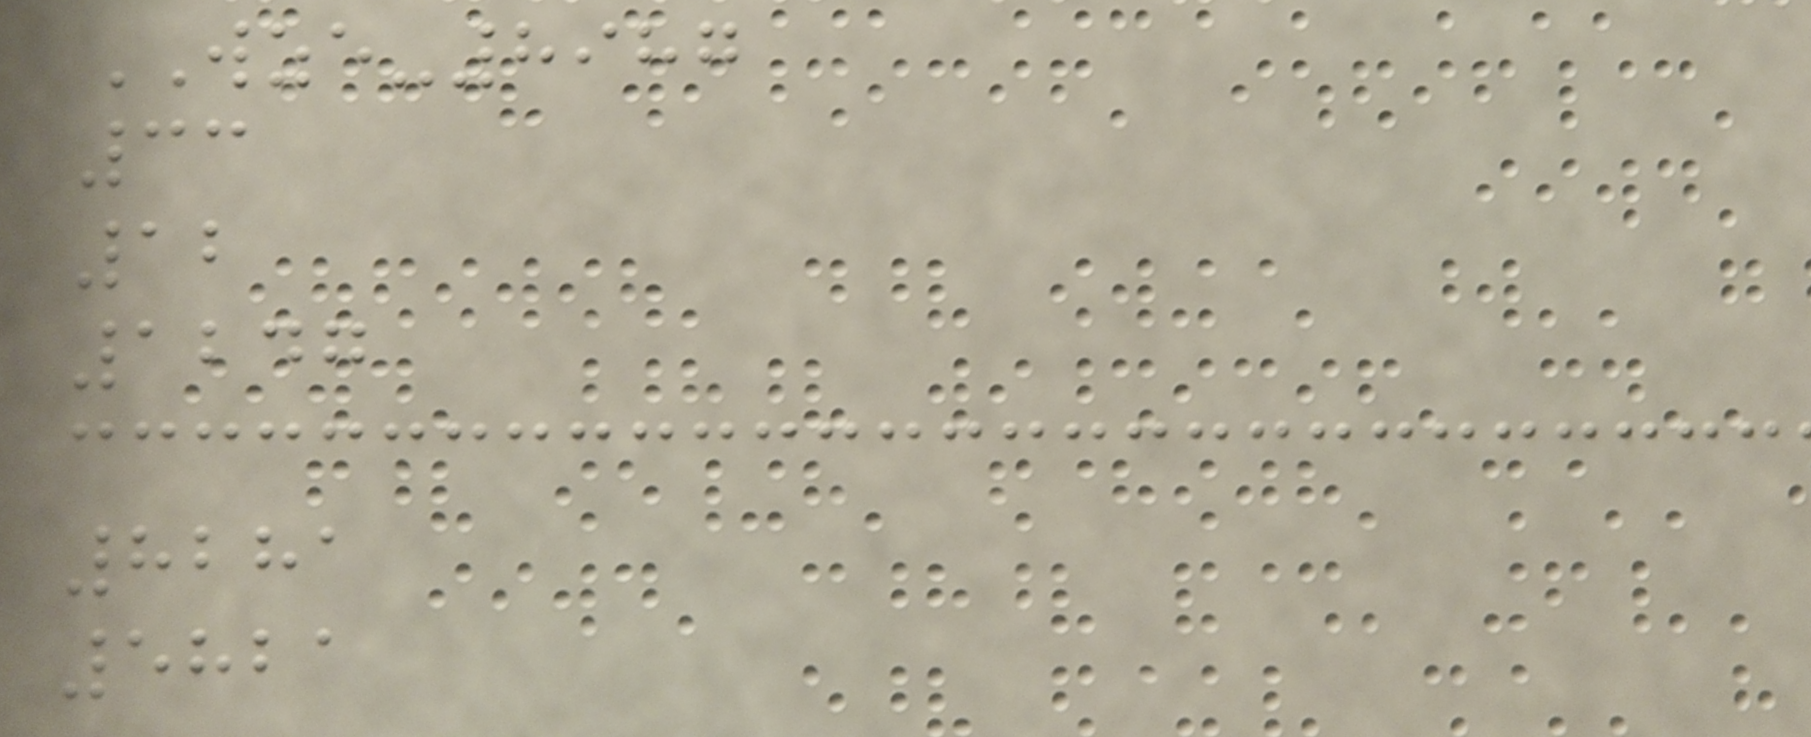WZE-8987
33
12
1247
8281
5821
